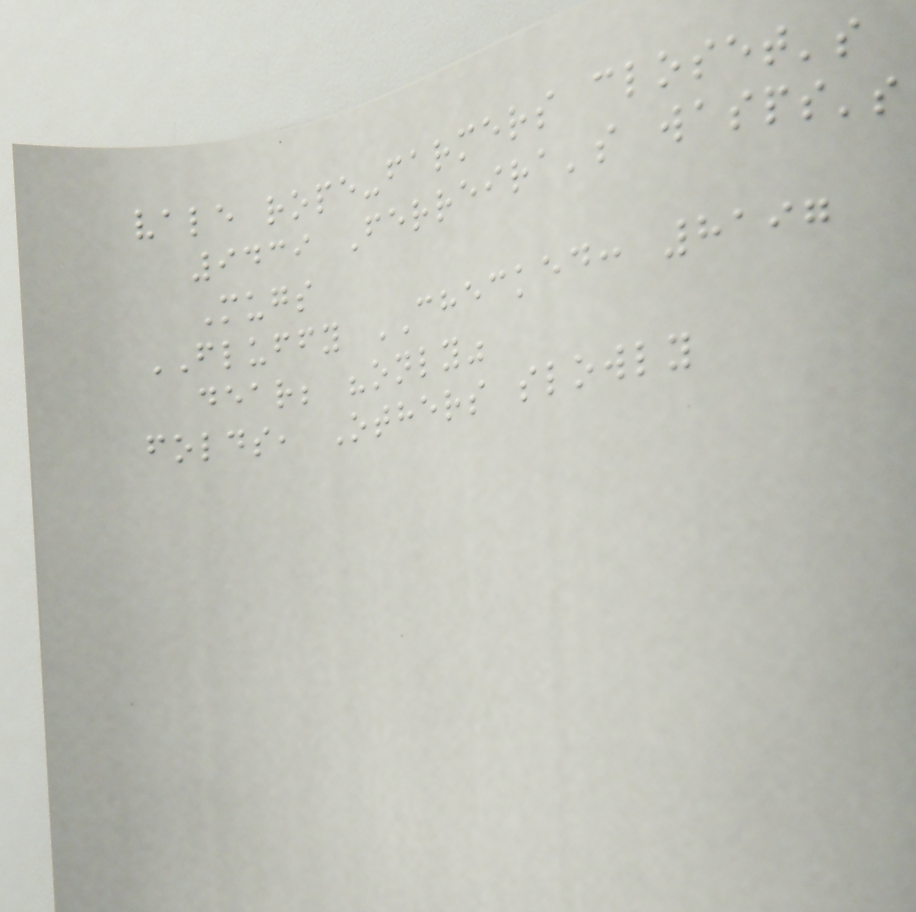vale rope-farmers closet's
9439 Ferreira's wasps's
Mugs
FLUFFY CHECKED: 8197
dear; "only"
folds, Others slowly
